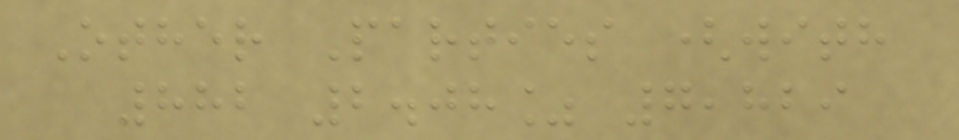Other Parties (with
882 2.08% 7,829
